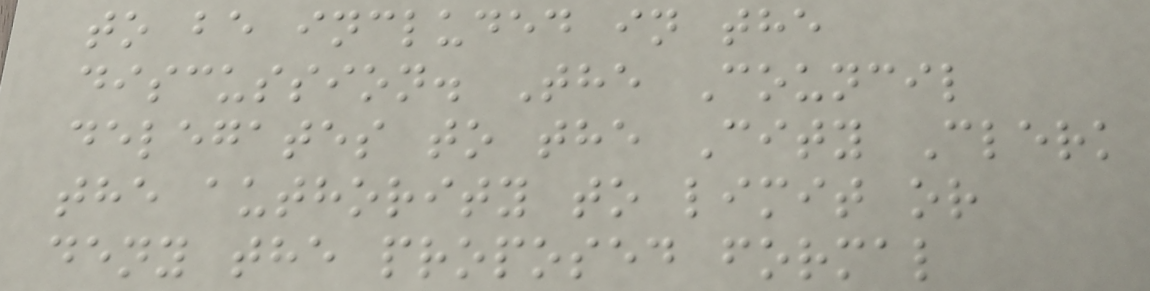to be included in the
discussion. The Council
delegates to the City Clerk
the authority to limit or
deny the proposed formal
